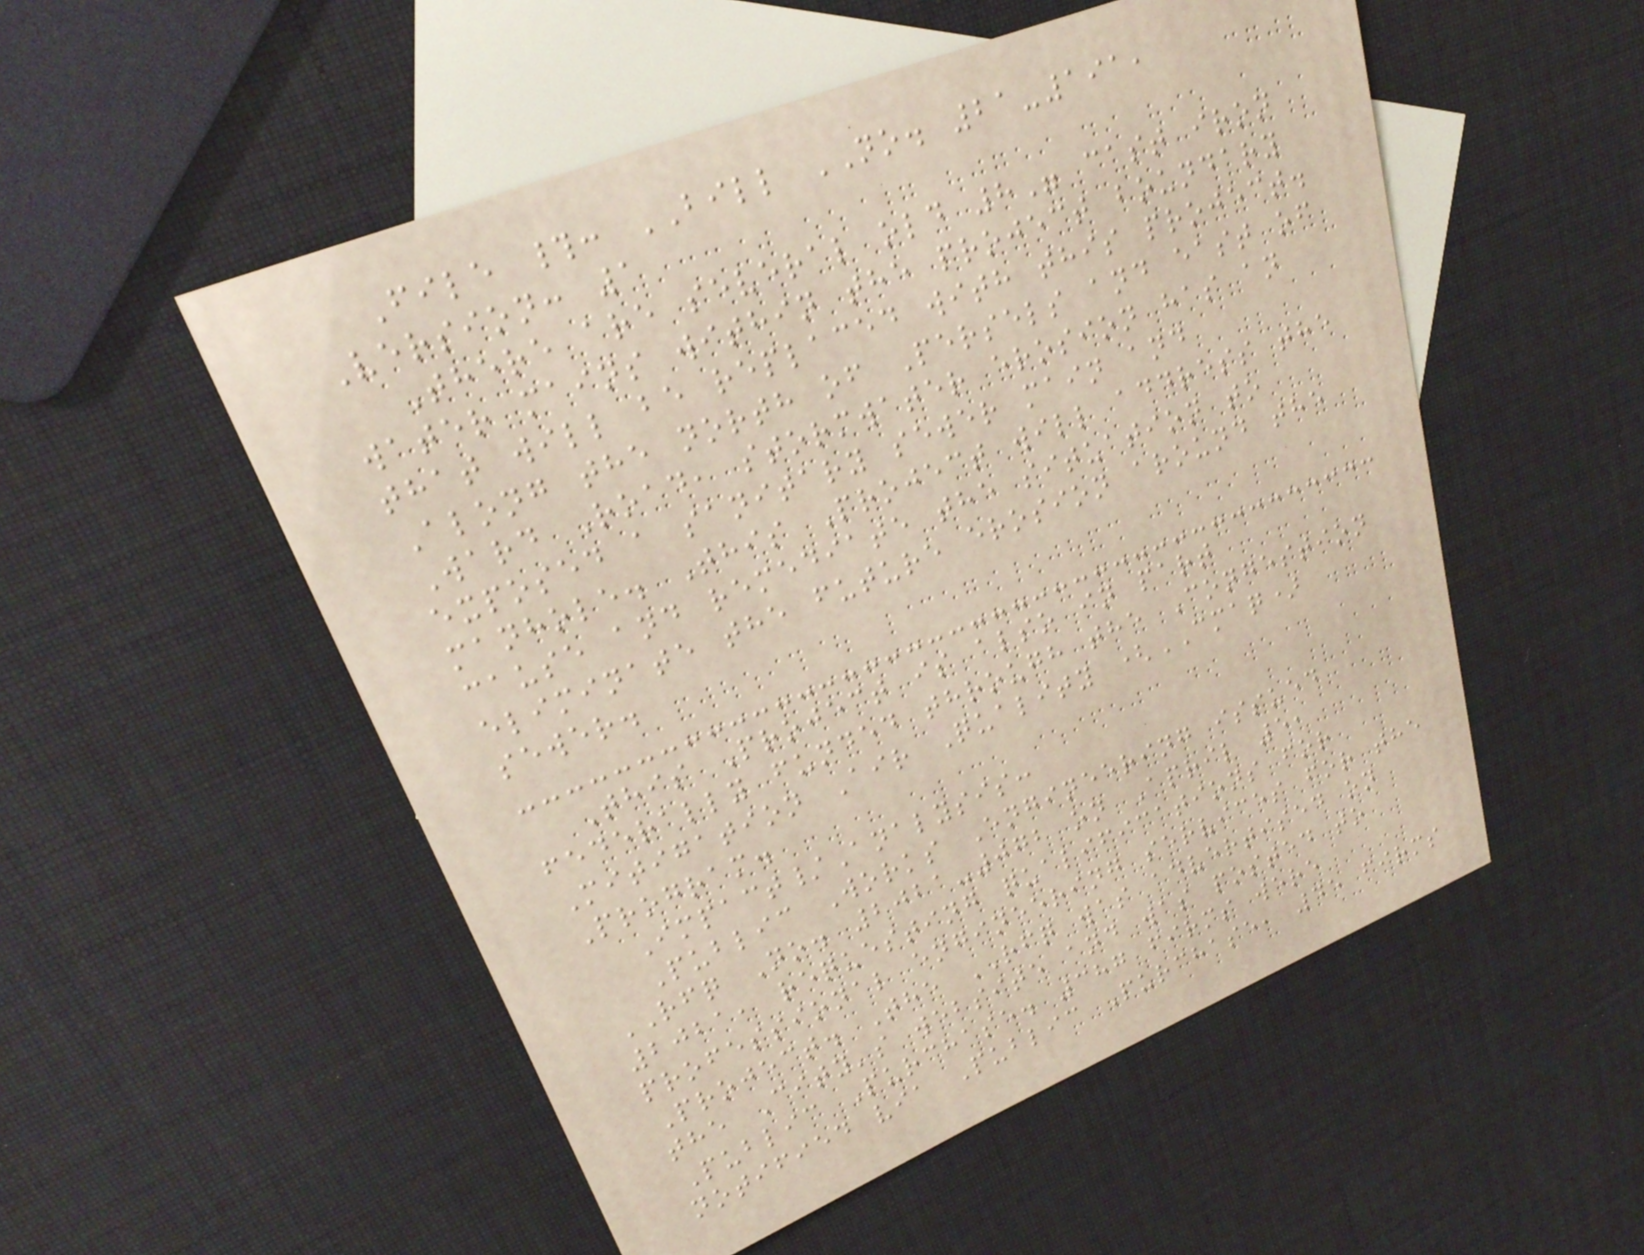File #: BILL NO. 21-191,
Version: 1
There are several old 8" cast iron
water mains within the project boundary
that will be replaced with this project.
Along the north of Persels and east of
Ward Road, stormwater erosion has an
exposed a sanitary sewer main and
manhole. This Project will address the
cause and remediate the situation to
eliminate the future erosion around the
sewer.
This Project is also in part
federally funded through the Congestion
Mitigation Air Quality (CMAQ)
Program.
Impact/Analysis:
Public Works Engineering issued
RFQ No. 2021-072 on April 5,
2021, requesting qualifications for
professional engineering services for the
Project. The RFQ was advertised on
the City's website and was posted to
Public Purchase. 387 firms were
notified via Public Purchase, 45 firms
